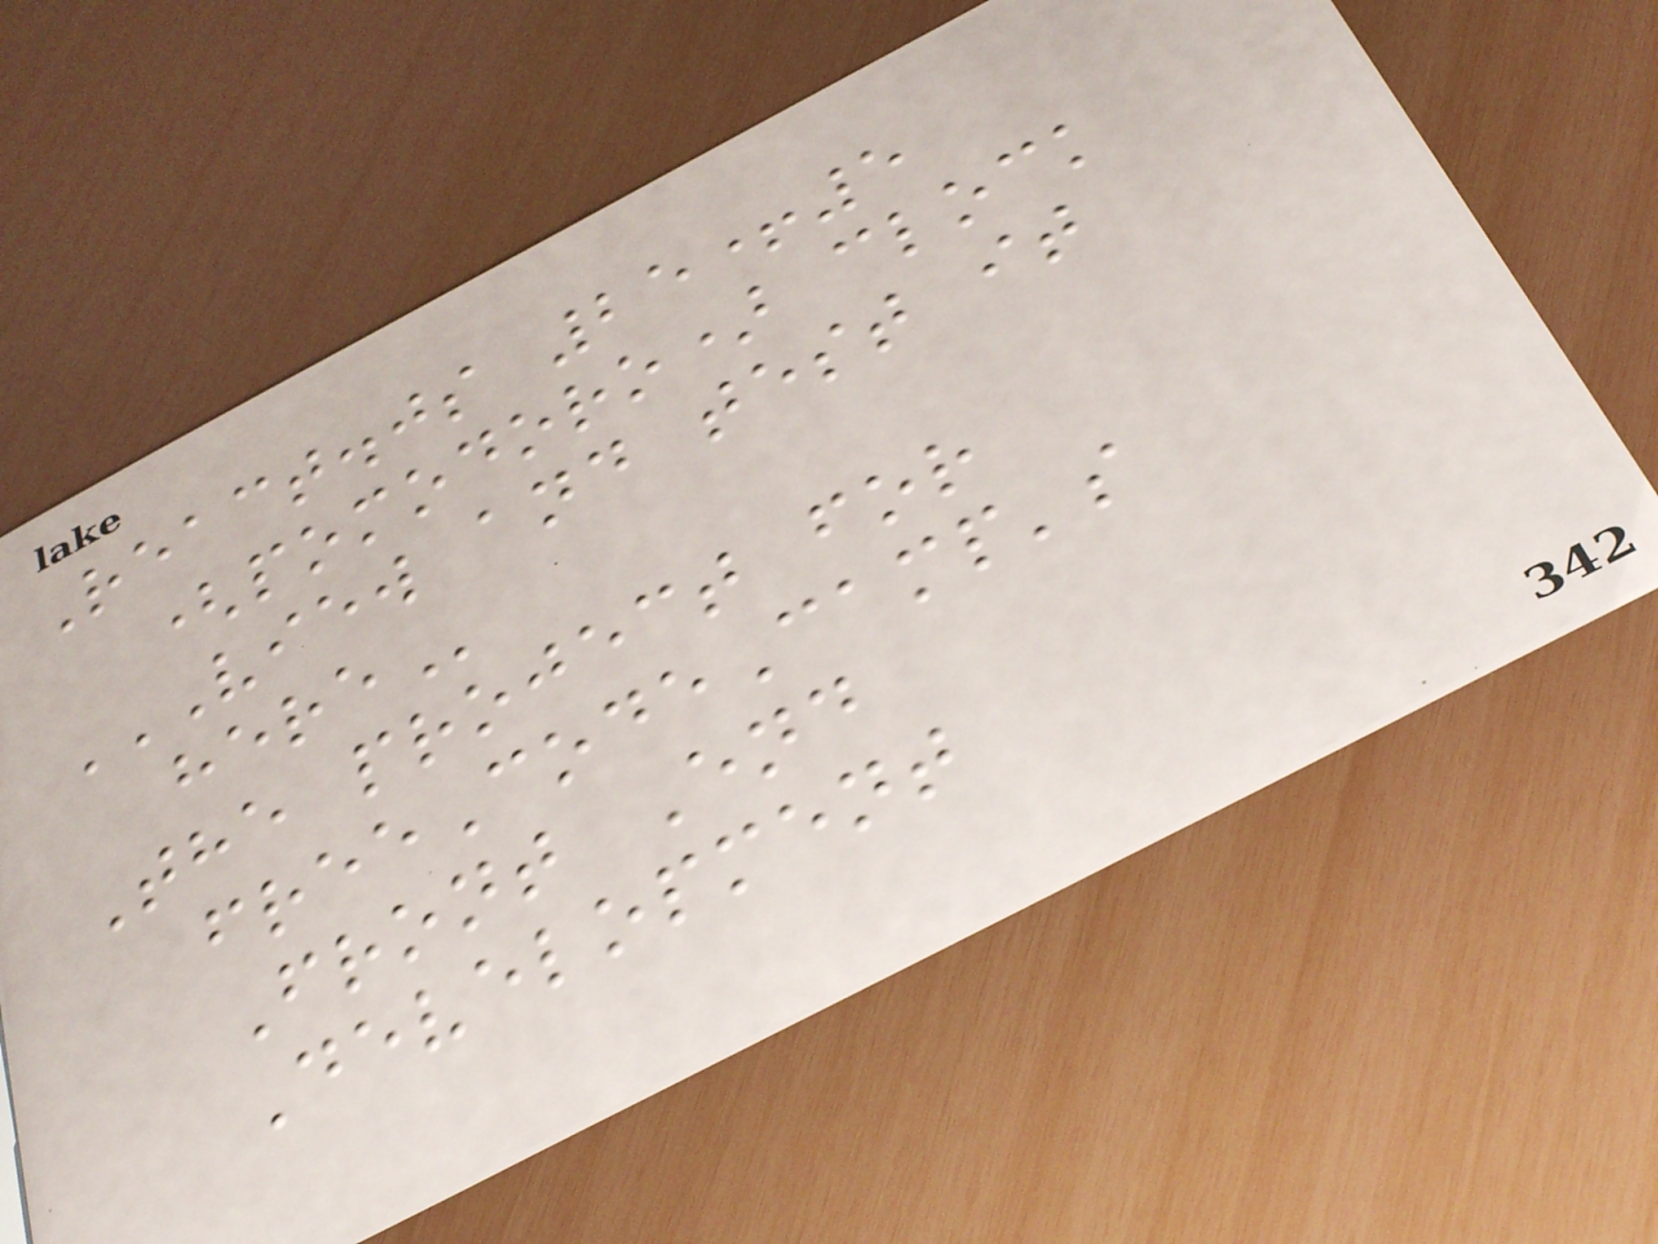React.js 25+5
(pomodoro) clock
VIEW AND TEST IT
HERE
The project for
freeCodeCamp's
Front End
Development
